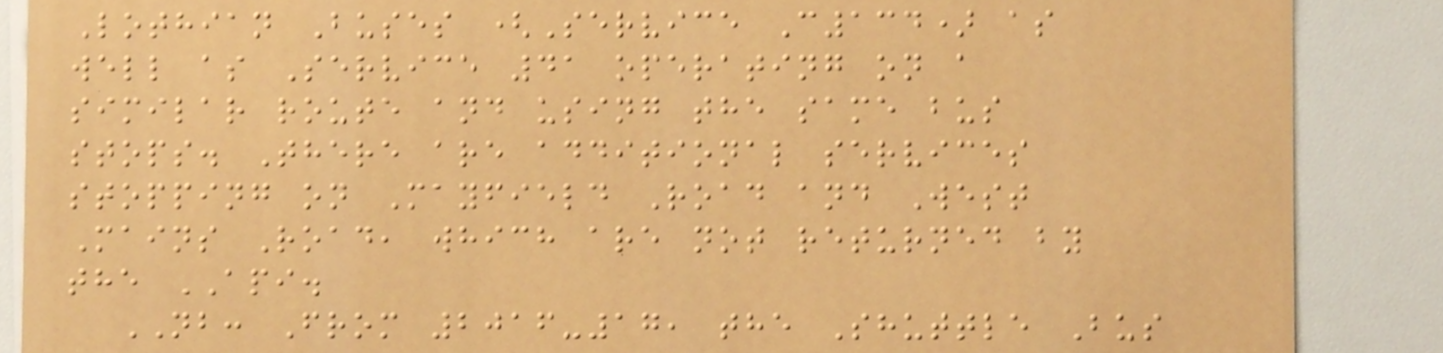Lothian Buses (Service C134) as
well as Service 41 operating on a
similar route and using the same bus
stops. There are additional services
stopping on Mayfield Road and West
Mains Road, which are not returned by
the API.
NB: From 2016-17, the Shuttle Bus
